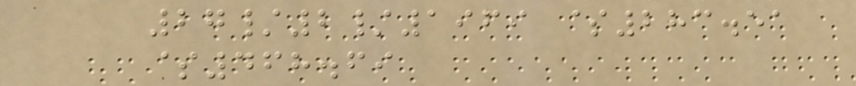27/2/1969 $283.51
$468.69
